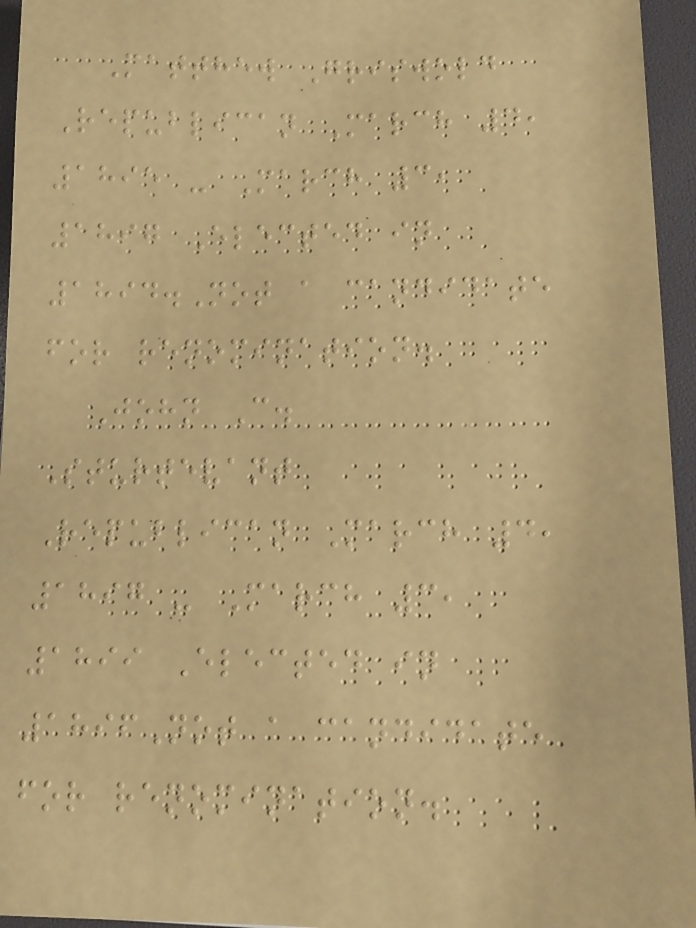Matthew Griswold
Republican March 4,
1895 - March 3,
1897 Elected in
1894.Not a candidate
for renomination.
John C.
Sturtevant
Republican March 4,
1897 - March 3,
1899 Elected in
1896Not a candidate
for renomination.
